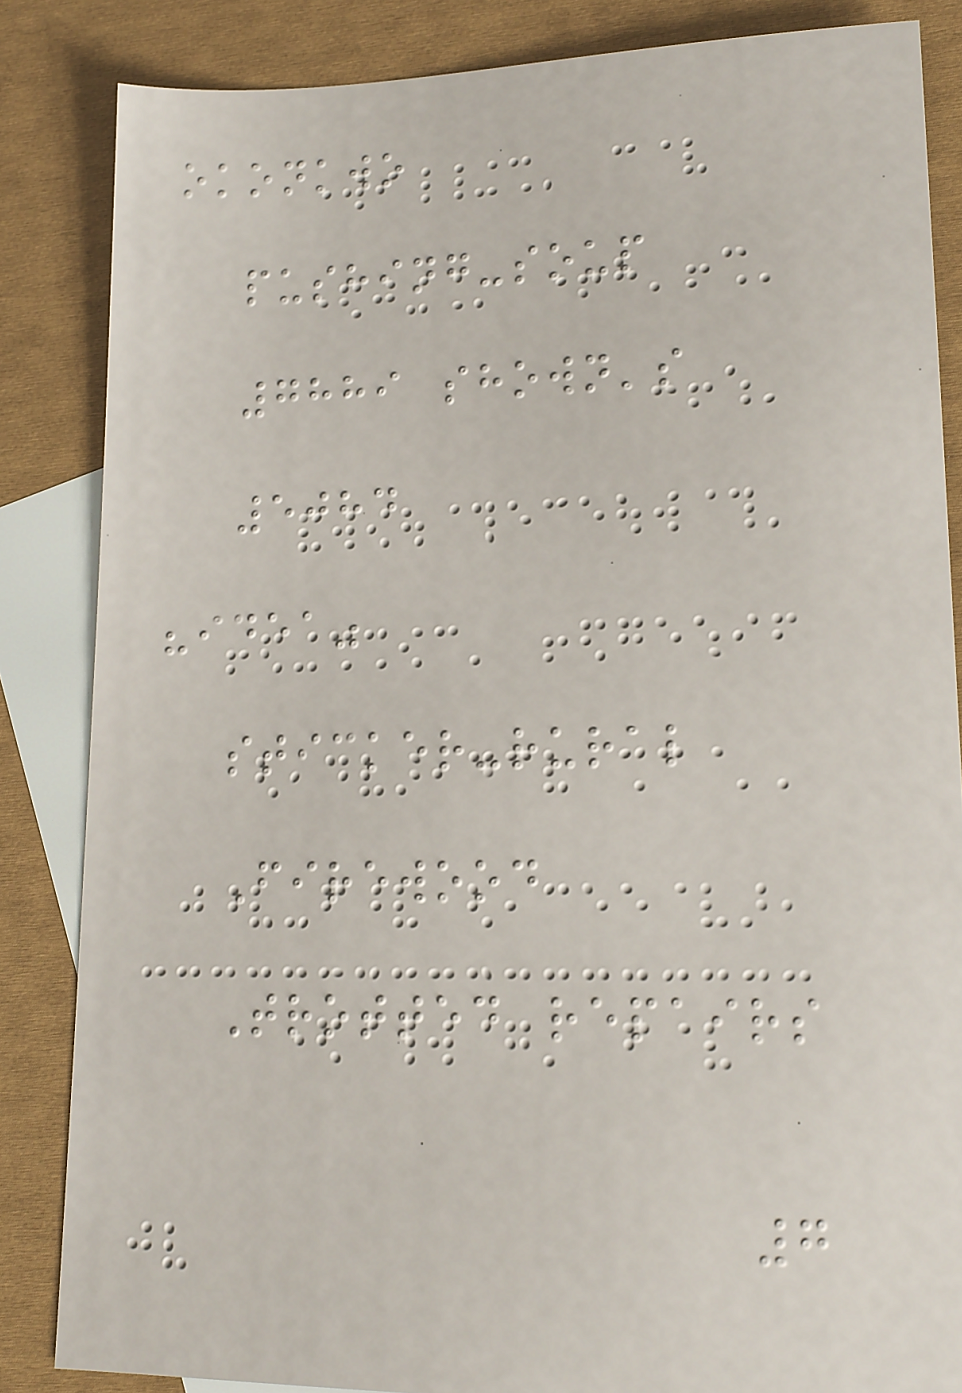okonkwo
pushing-soup
7889 shown's
5084
"idea"
sticker-rural
Firewood
Trotted repairs
7
